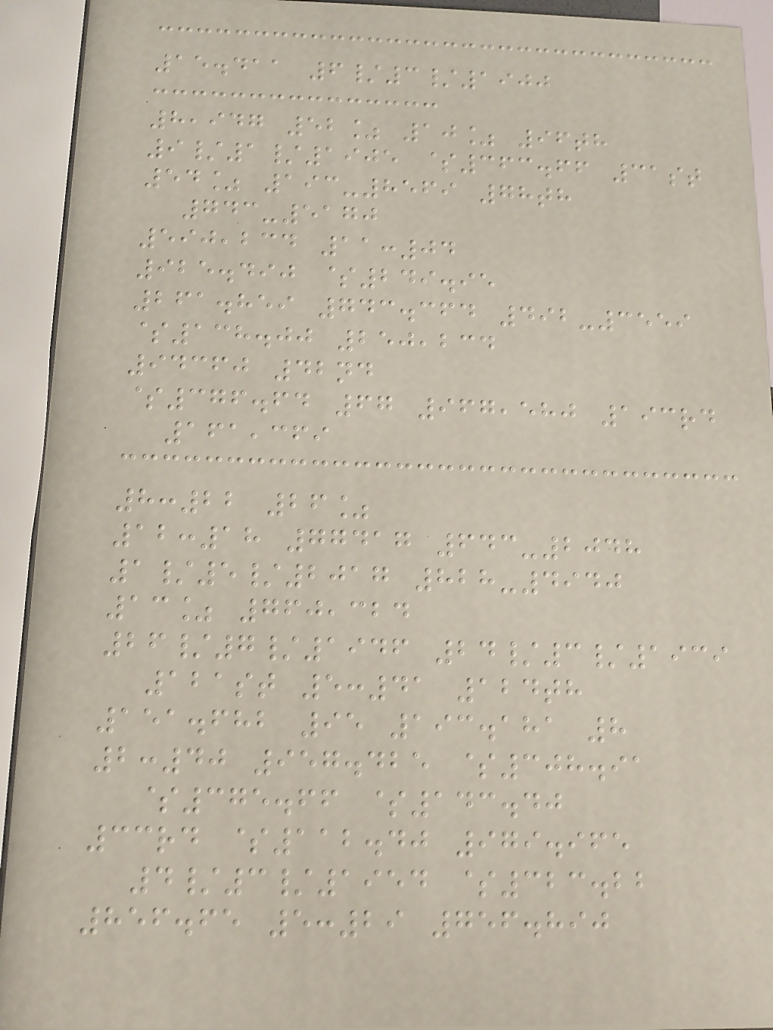15.411 6/3/1900
8,947 52% 10% 96th
9/1/1905 $363.66 31st
54% 193-8569 78th
743-5170
590,234 11:04
925.490 $249.95
261.859 743.364 492-3559
$138.00 250,234
94360 42nd
$376.64 67 967,580 193rd
161,369
8:22 26%
12:18 77417 643-2048
1/5/2017 828-4940
13% 760,324
26/7/1946 24/3/1939
121st 5:41 124th
151.682 95 193.181 8
2:40 957.425 $308.91
$375.66 $143.40
33rd $112.40 979.965
4/3/1954 $323.22
856.65 5:29 756.890
